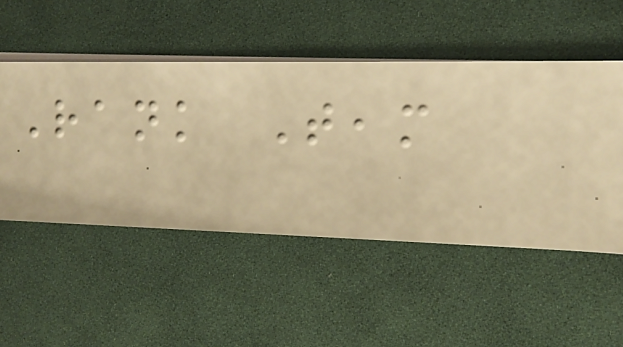Rank Team
